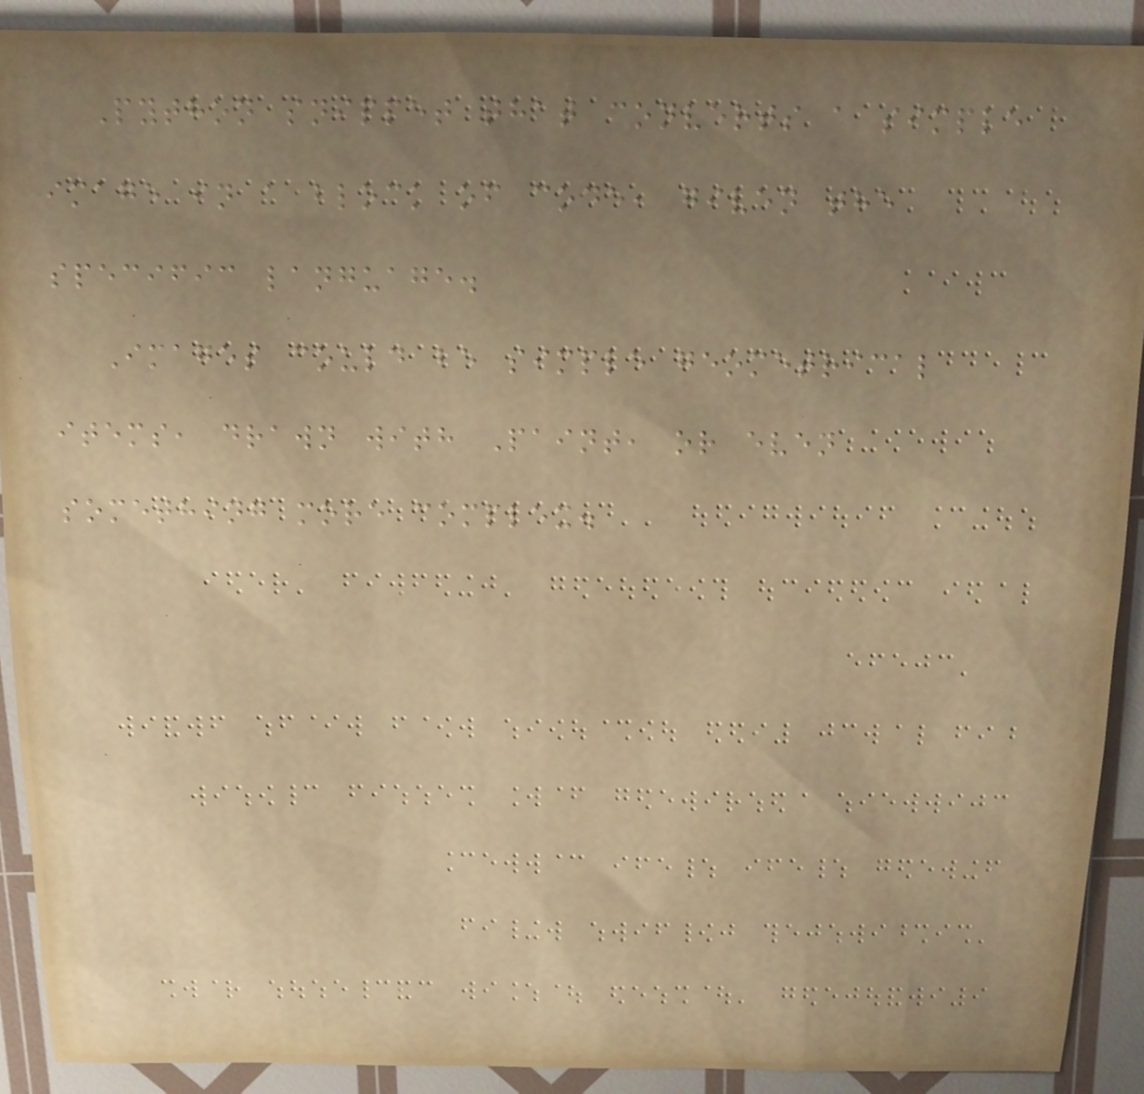Python snippet that converts a simple
image in a block of code, given the
specific language.
Images could be simple geometrical
items, drawn with Paint, or even
something more complex.
